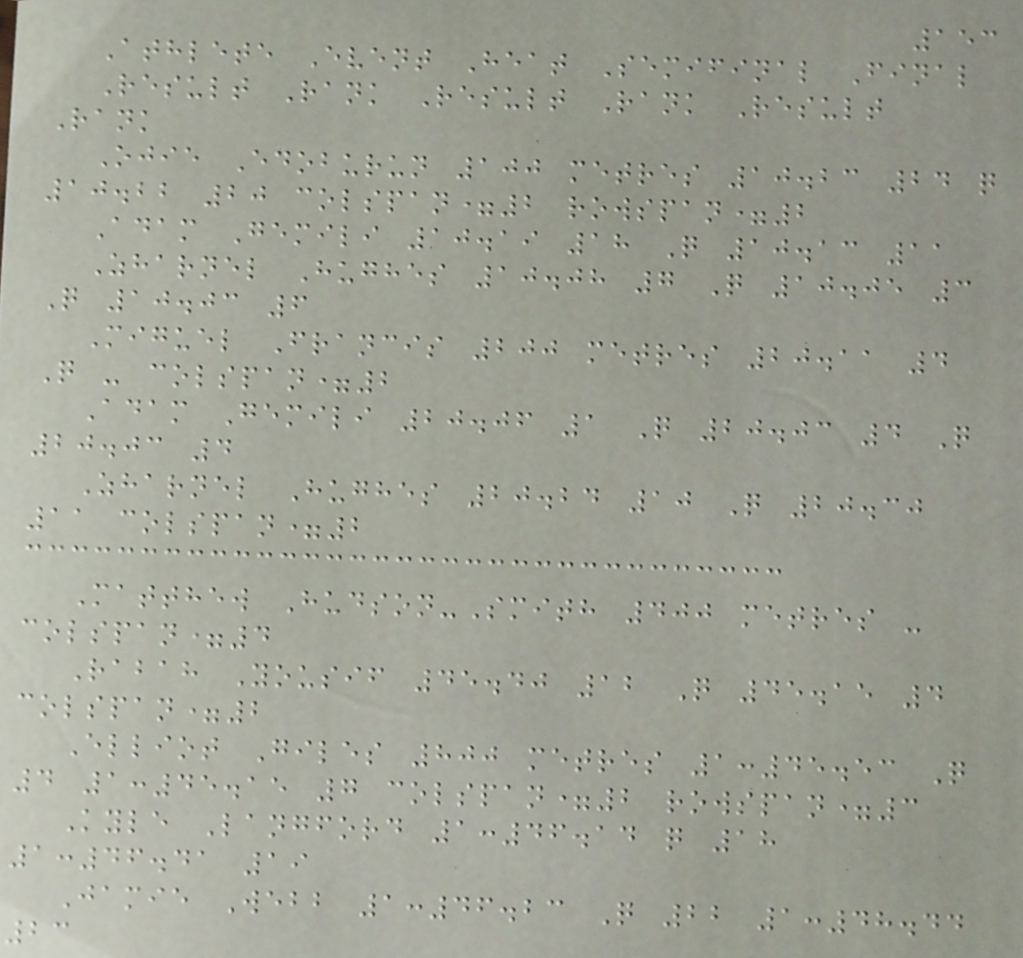153
Athlete Event Heat Semifinal Final
Result Rank Result Rank Result
Rank
Ojie Edoburun 100 metres 10.23 24 q
10.22 20 colspan=2 rowspan=2
Adam Gemili 10.19 18 Q 10.13 11
Zharnel Hughes 10.08 7 Q 10.05 3
Q 10.03 6
Miguel Francis 200 metres 20.11 4
Q - colspan=2
Adam Gemili 20.06 1 Q 20.03 4 Q
20.03 4
Zharnel Hughes 20.24 10 Q 20.30
11 colspan=2
Matthew Hudson-Smith 400 metres -
colspan=4
Rabah Yousif 45.40 12 Q 45.15 4
colspan=2
Elliot Giles 800 metres 1:45.53 Q
4 1:45.15 7 colspan=2 rowspan=3
Kyle Langford 1:46.14 q 18
1:46.41 19
Jamie Webb 1:46.23 Q 22 1:48.44
23
